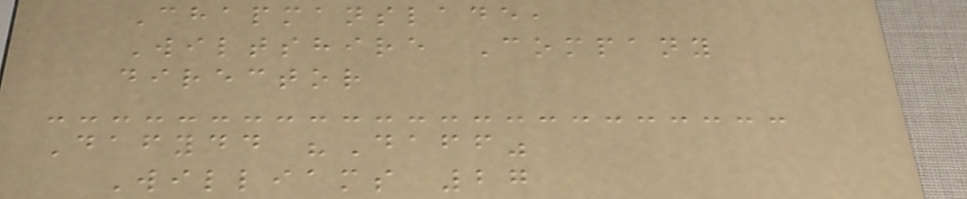Chapmanslade,
Wiltshire Company
director
Dafydd "Daff"
Williams 27
